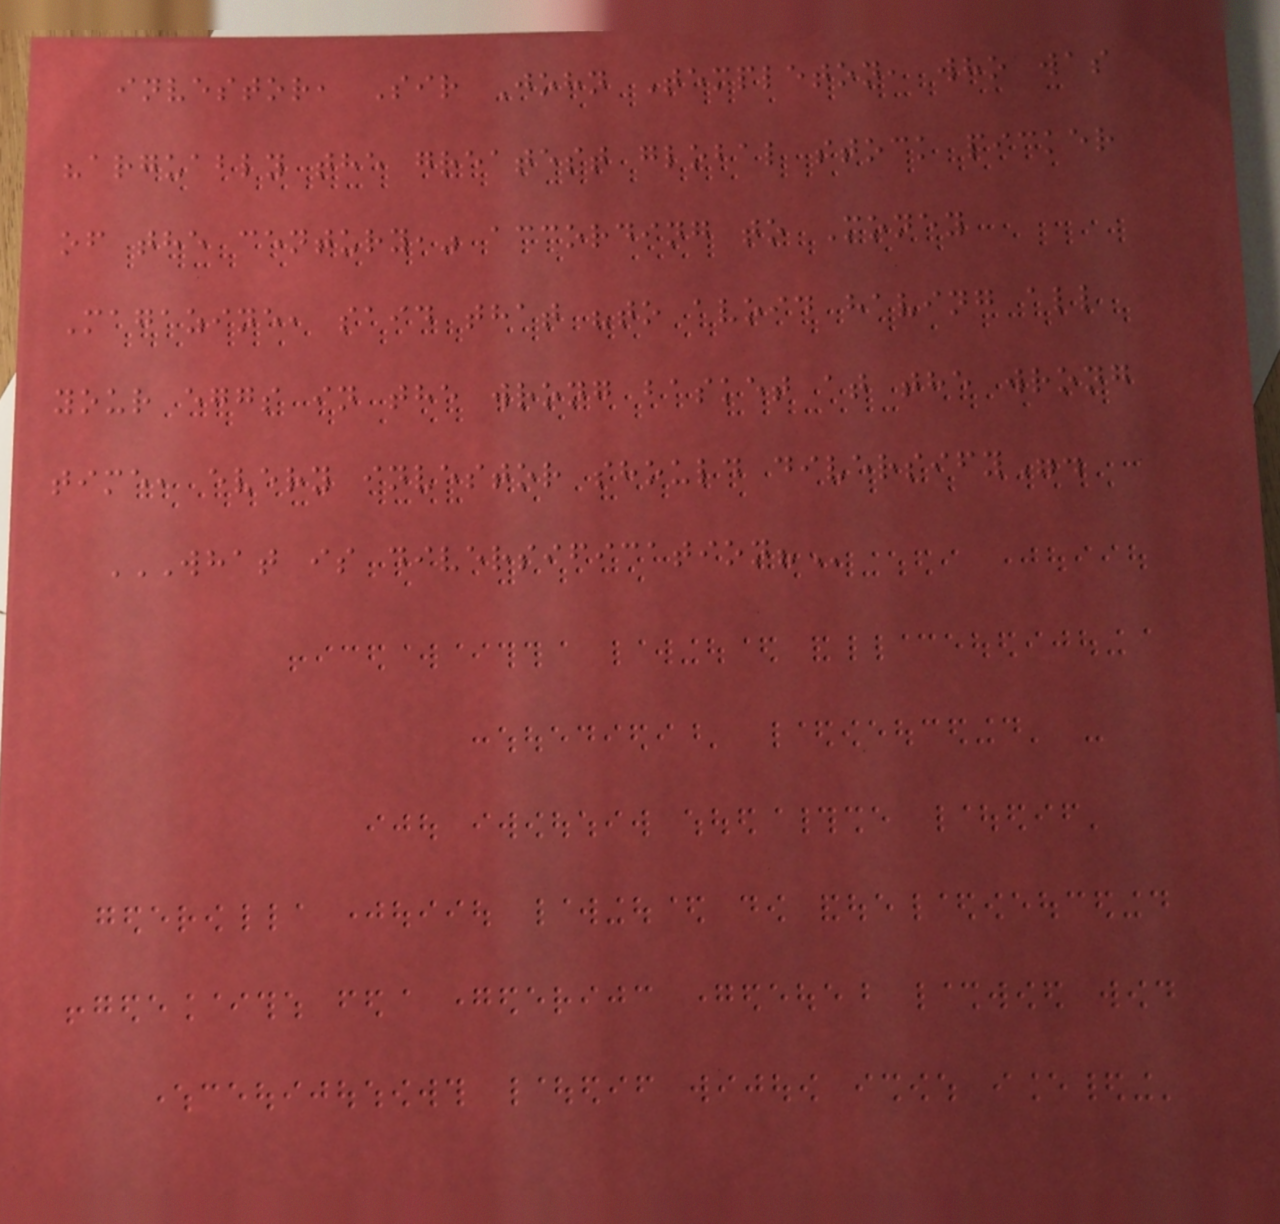investor, Sir John Templeton, who was
"arguably the greatest global stock picker
of the century," according to Money
Magazine, said that "to avoid having all
your eggs in the wrong basket at the wrong
time, every investor should diversify".
WHAT IS DIVERSIFICATION?
